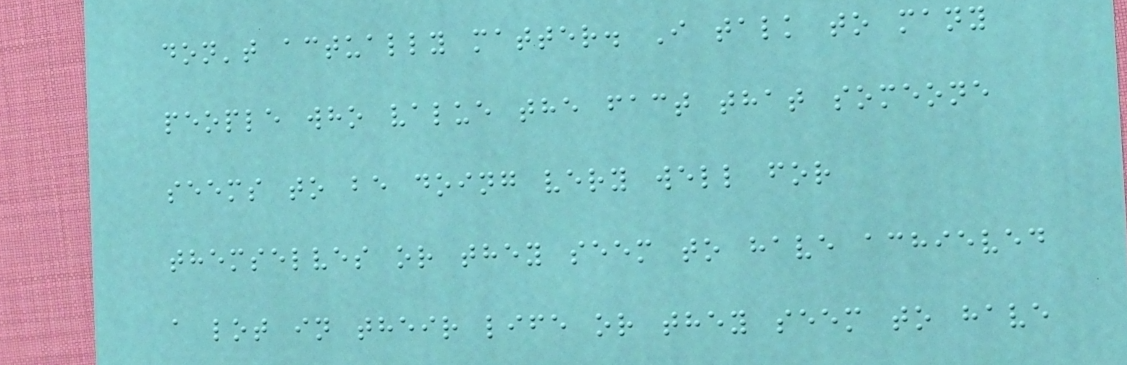don't actually matter. I talk to many
people who value the fact that someone
seems to be doing very well for
themselves or they seem to have achieved
a lot in their life or they seem to have
